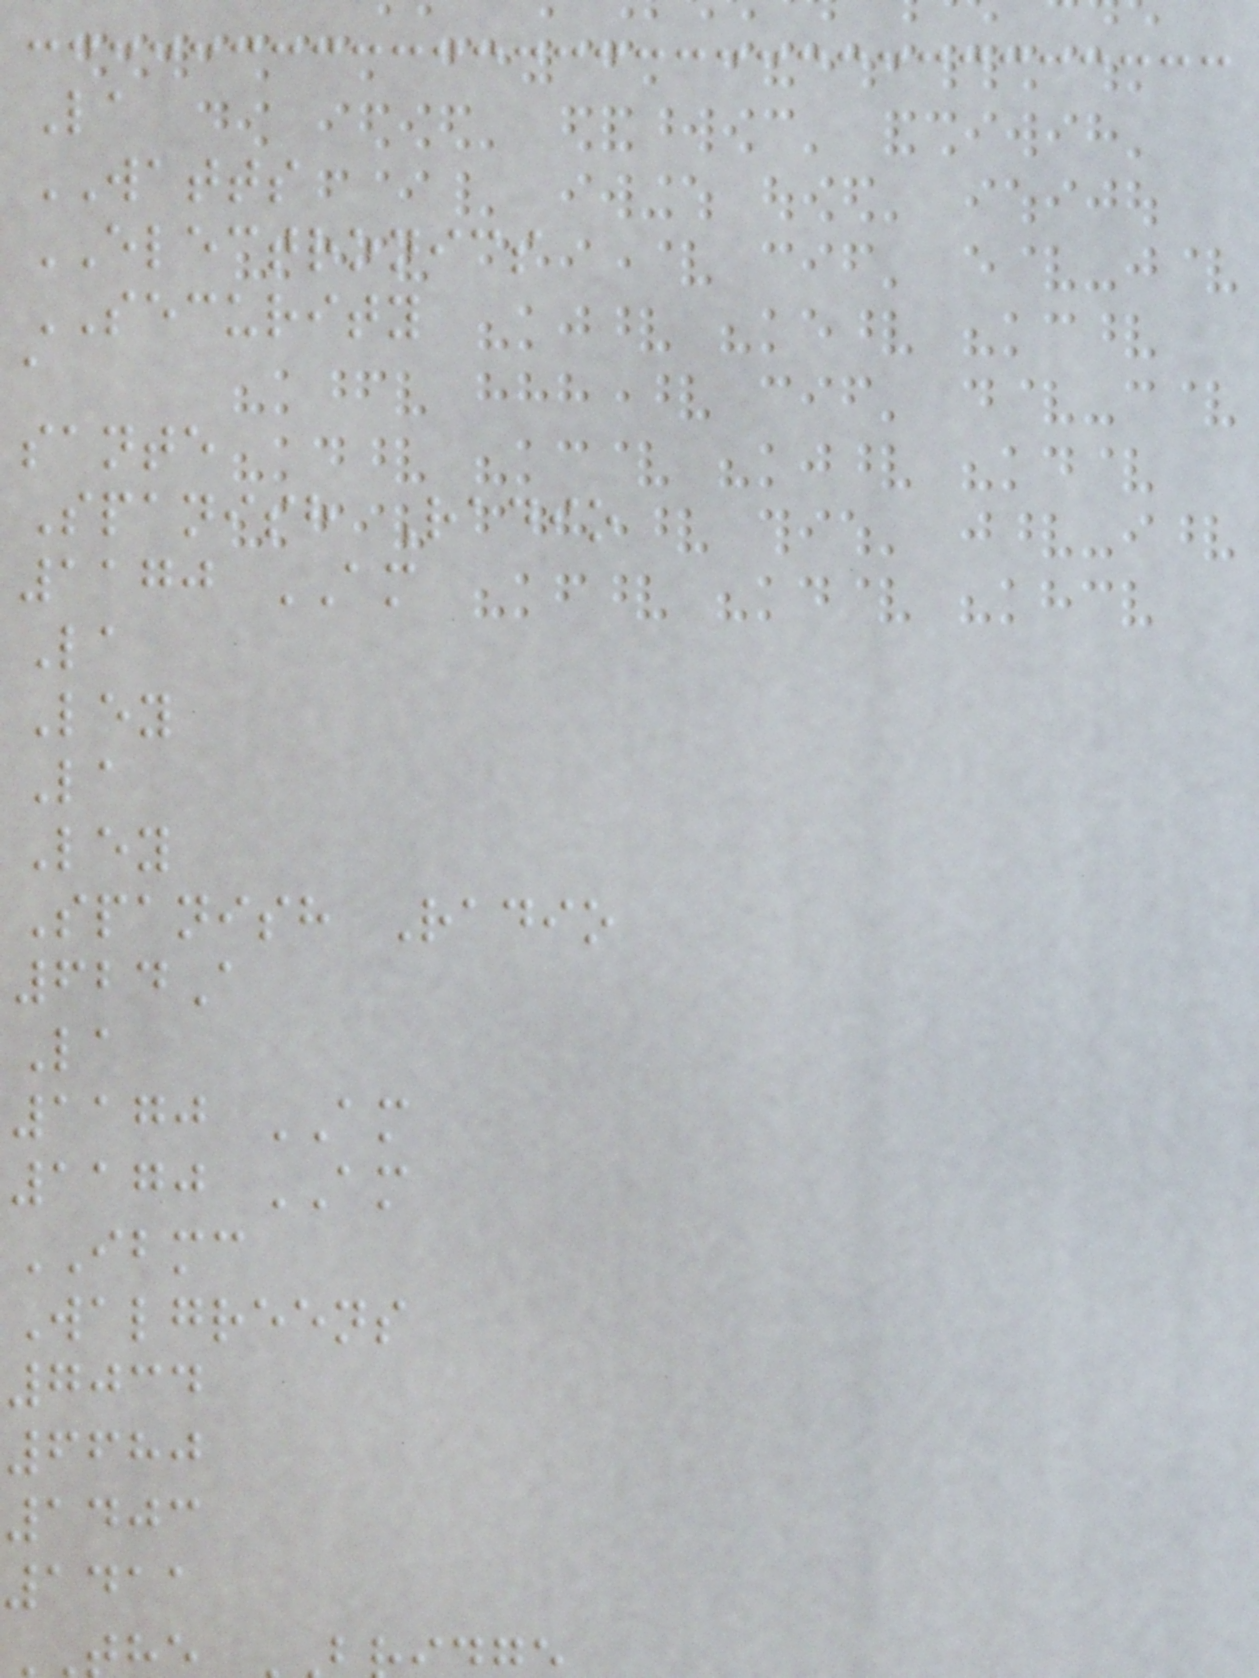La
WATTS
ELECTRONICS
SECURITY
a
sante
Spanish Radio
1170 AM
La
Ley
La
Ley
Spanish Radio
624A
La
1170 AM
1170 AM
IBMC
Walgreens
7034
6680
1403
1411
